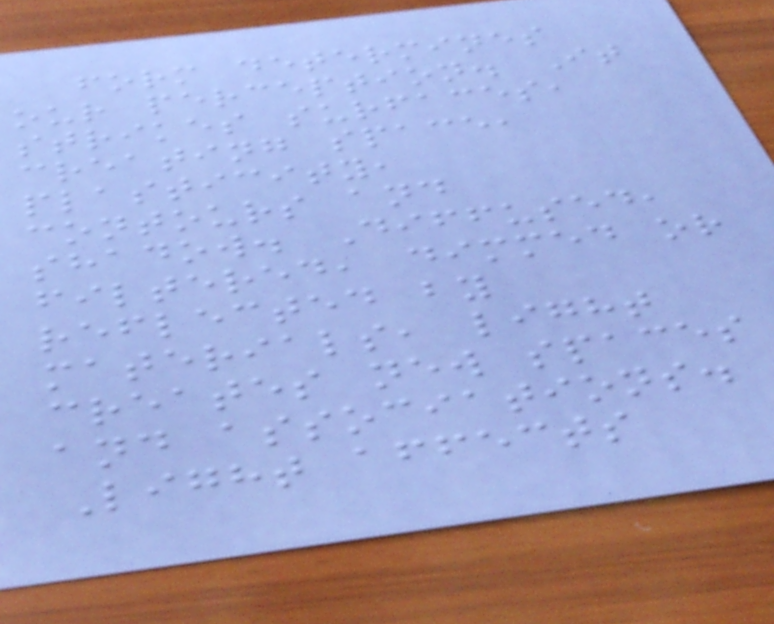form determines
our perception. It
strikes surfaces,
creating space,
plasticity,
contours and
shadow. Diffused,
filtered, dimmed or
reflected by
materials, light
creates new spaces
and associations.
Light affects
